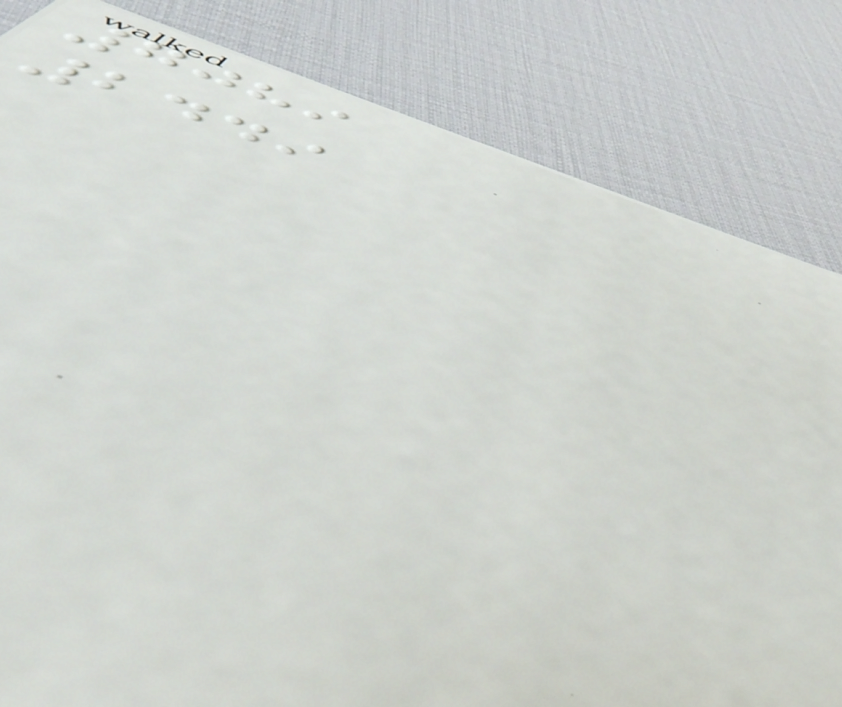7089
2449
